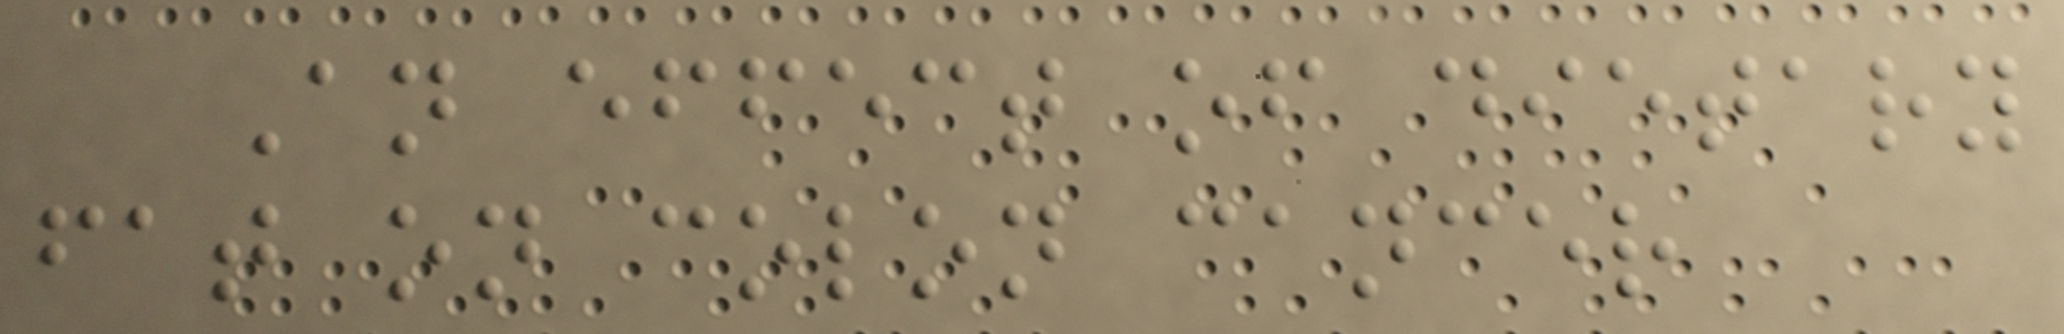An effect of dietary
fat on colon cancer
